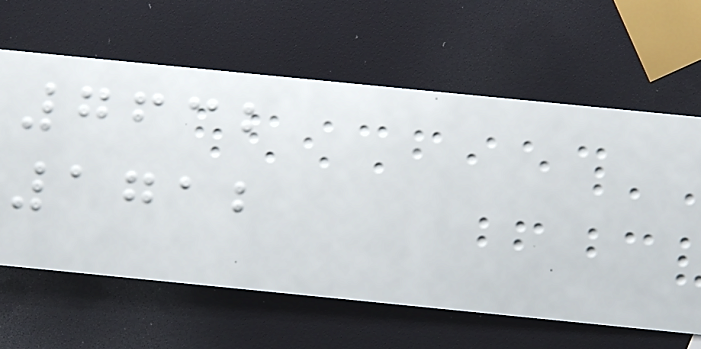7632
1712
